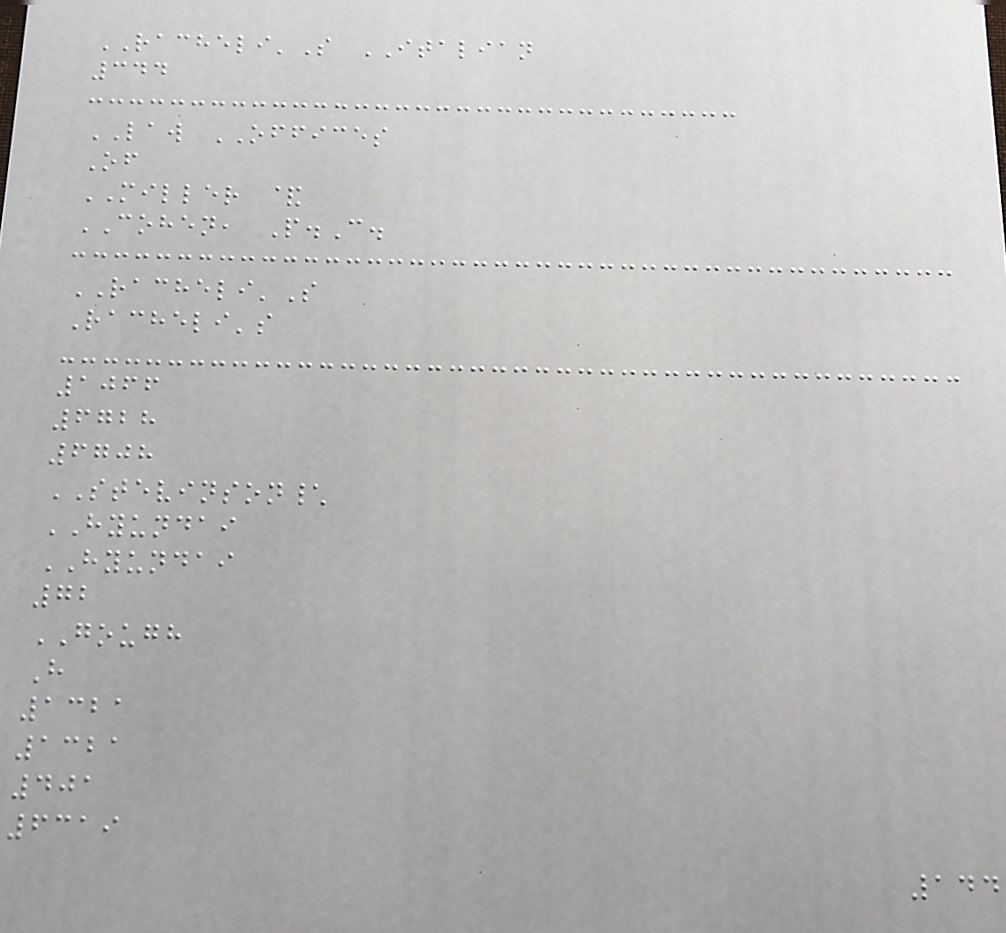RACHELI'S ITALIAN
344
LAW OFFICES
Of
MILLER &
COHEN, P.C.
RACHELI'S
Racheli's
1066
6728
6708
STEVINSON\
HYUNDAI
HYUNDAI
72
GOUGH
H
1321
1321
401
6319
144
